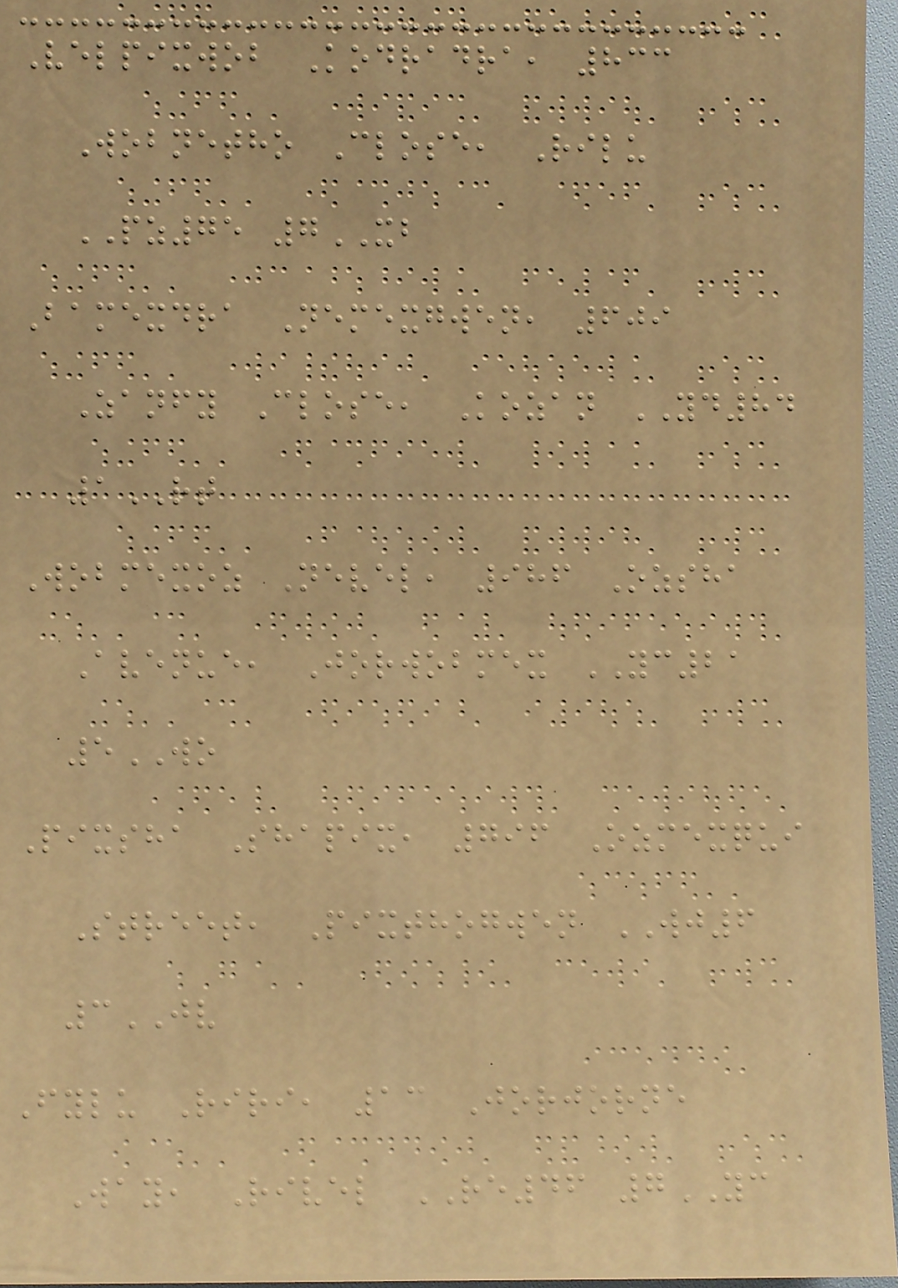Velpixwob Kodradra, 833
Wobnetho Close, Rilu
PZ75 7XB
Bamexdra Nemexgwen, 609
Zanfy Close, Kozan YD84
1RT
Wobmexoz Nevel, 986 Ozsha
Avenue, Jorwobmex YC21
5WO
Pixsha Shapix, 796 Ozmexqui
Street, Pixthogwen WJ6
3JV
Fylu Riri, 13 Jorjorne
Way, Rivel RE46 7YC
